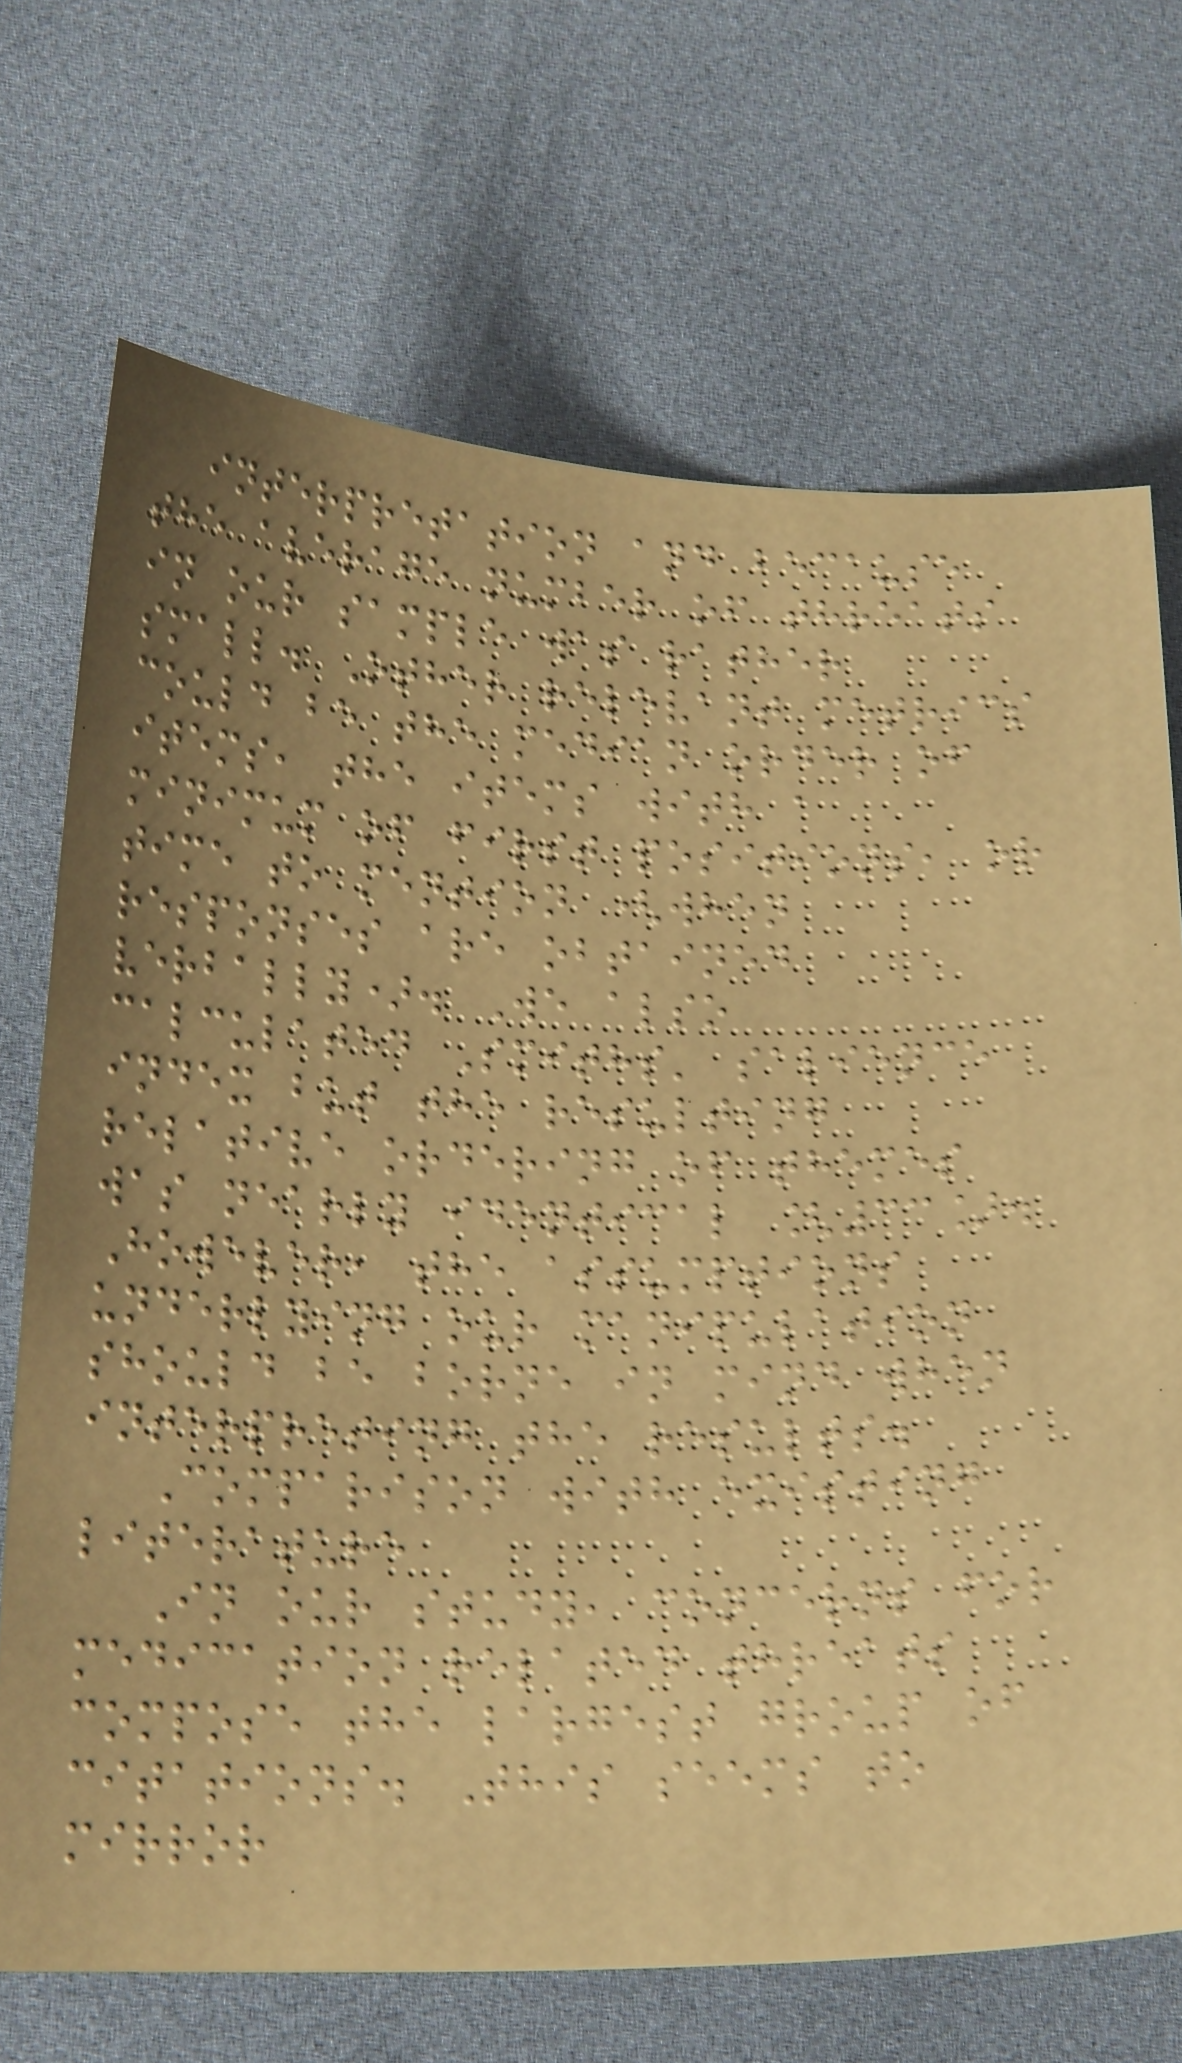interpretation and because
the average number of threats
in our sample was rather
small. Other relevant metrics
could be the median order of
items, the items with a
minimum of first positions, or
time to mention (when
responses are obtained
verbally). We also
calculated Smiths' salience
index but the resulting
relative ordering of themes
was nearly identical [33].
However, the assumptions
underlying our manipulation
should be borne in mind when
interpreting the results.
Comparison with existing
literature
In our study, concerns for
medication related threats
compose the largest group of
citations. This seems to
mirror
